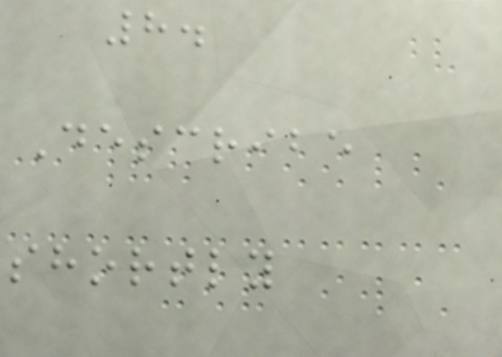8.
Describe
shortly
